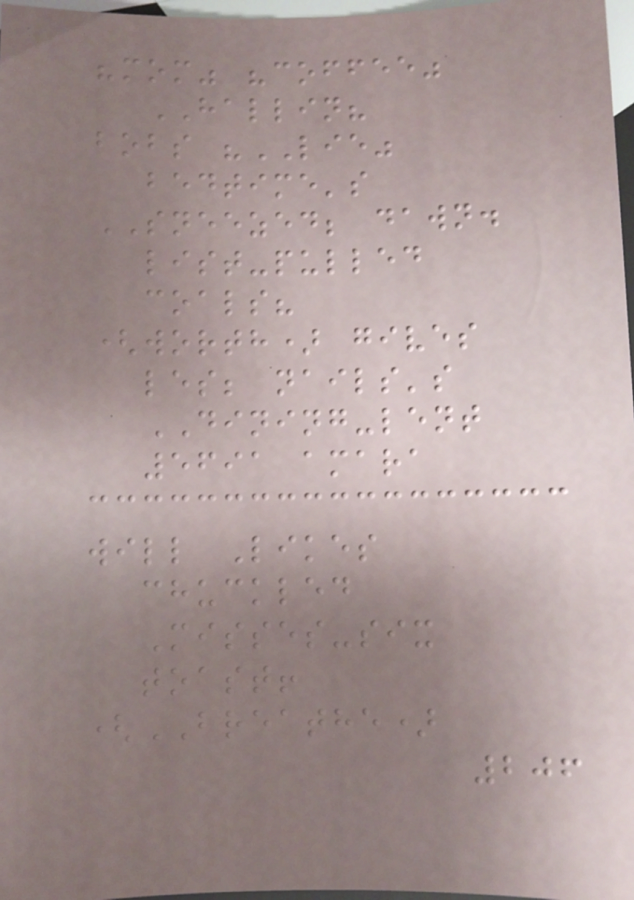"mom" "coffee"
HALLIN?
bobs "LIE"
bedtime's
SNEEZED; dawn.
list-pulled
coals?
(worth) gives
les; nails's
DINING-lent
5691 amara
will Likes
chuckled
Misses-six
toast!
(BREATHE)
206
